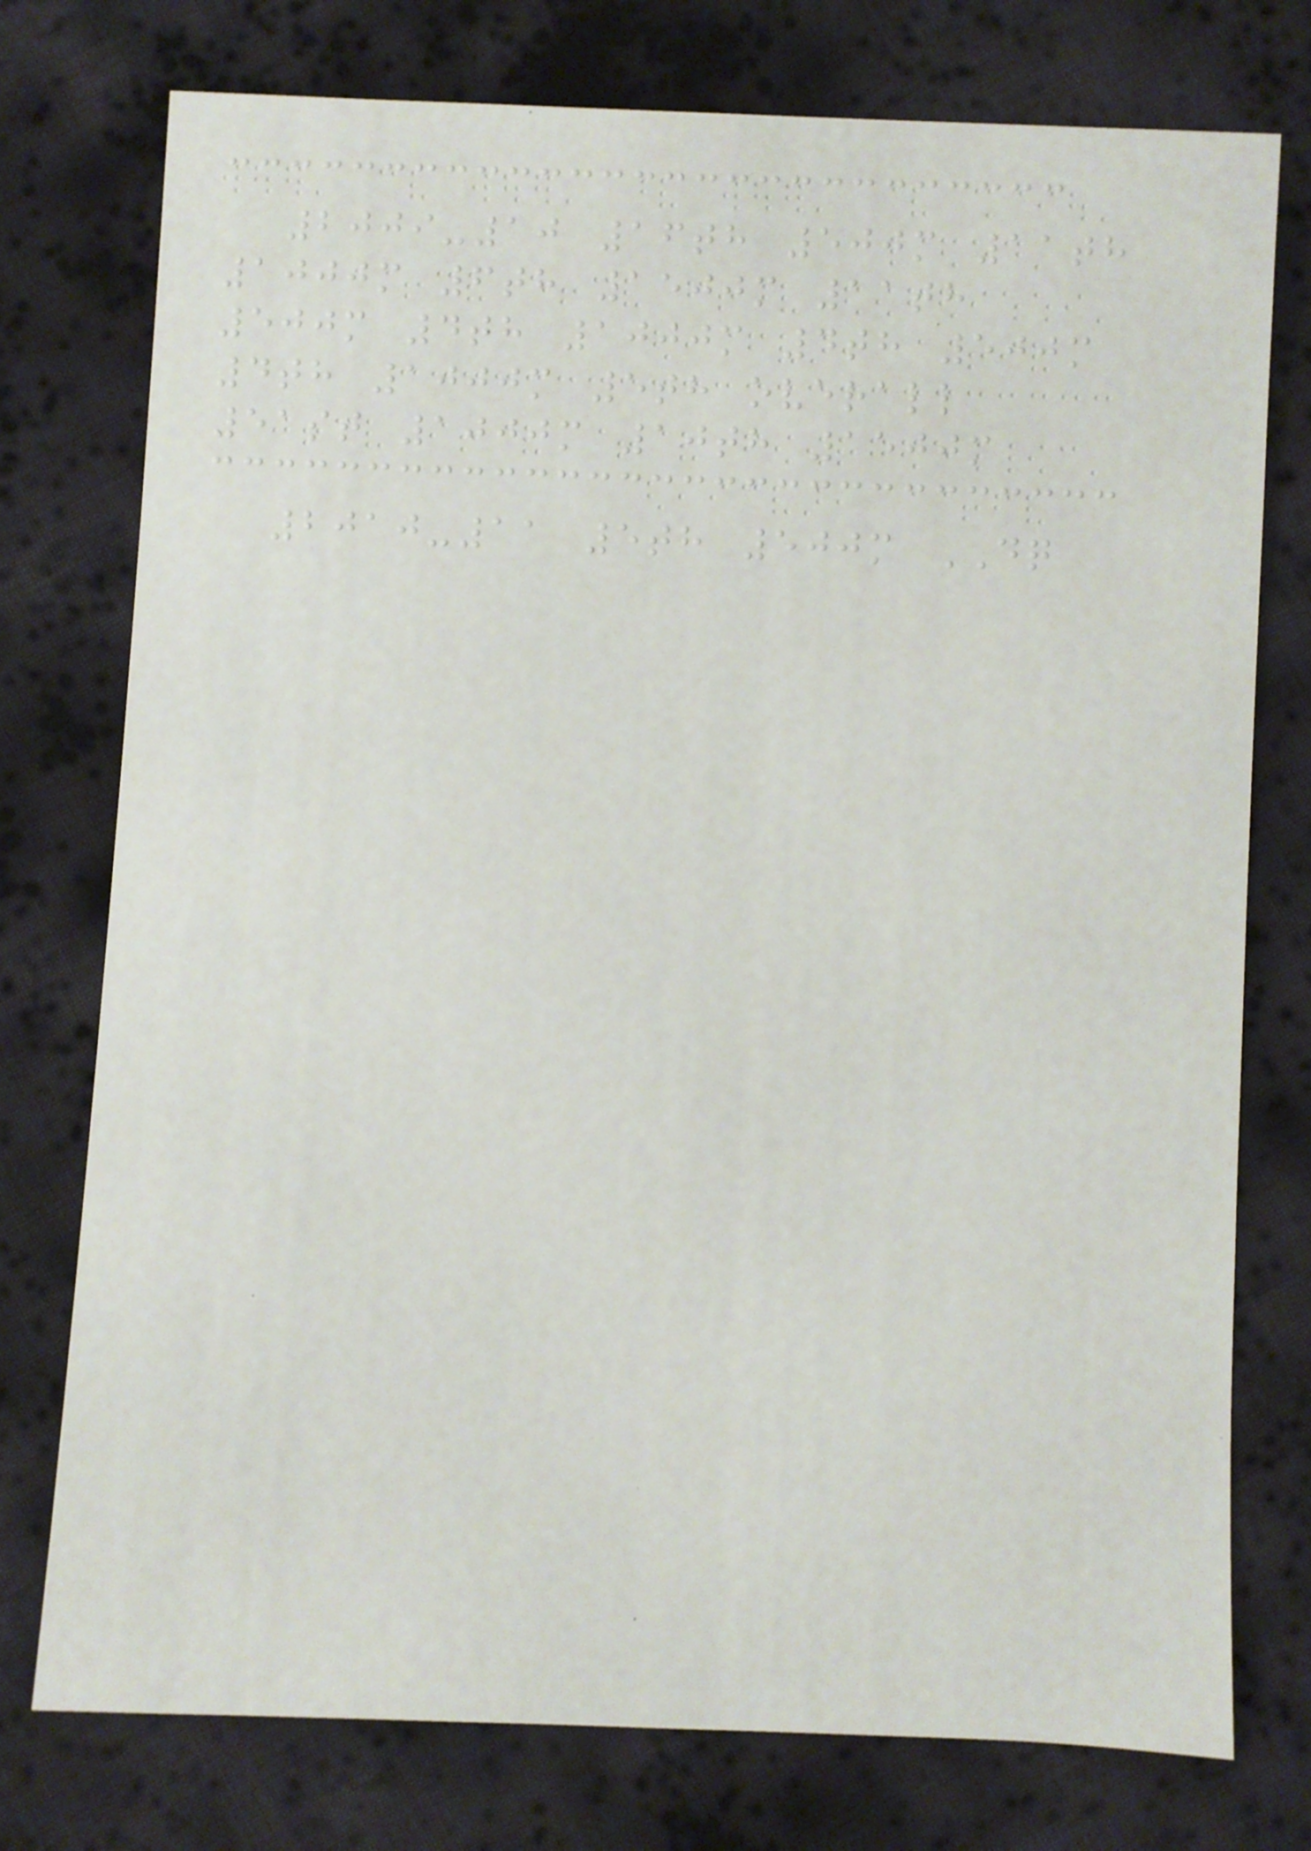2009-10 16th 500m 11th
1000m 6th 1500m 11th
500m 4th 1000m 4th 500m
4th 1000m 5th overall
51st 1000m 10th 1500m
2010-11 5th 500m DQ
